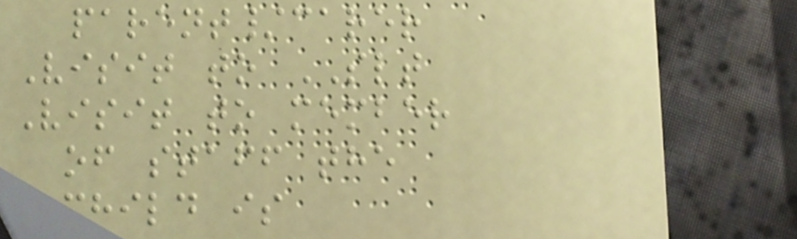parent/carer
Visit to SLT
Visit to member
of staff the
child is
